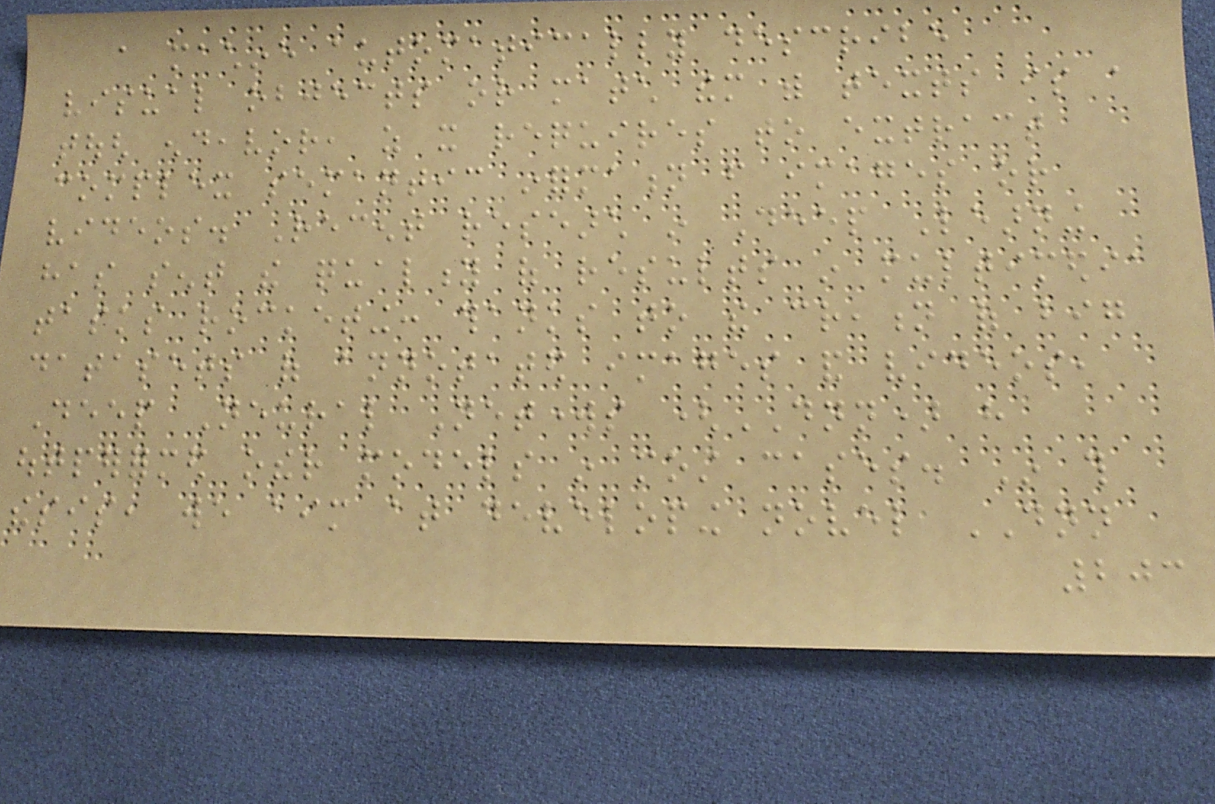a machine automatically describe
visual objects or match them with texts is a
tough endeavor, as it requires to extract
complex semantic information from images or
videos. Recent research in Deep Learning
has sent the quality of results in multimedia
tasks rocketing: thanks to the creation of big
datasets of annotated images and videos,
Deep Neural Networks (DNN) have
outperformed other models in most cases. In this
thesis, we aim at developing novel DNN
203
